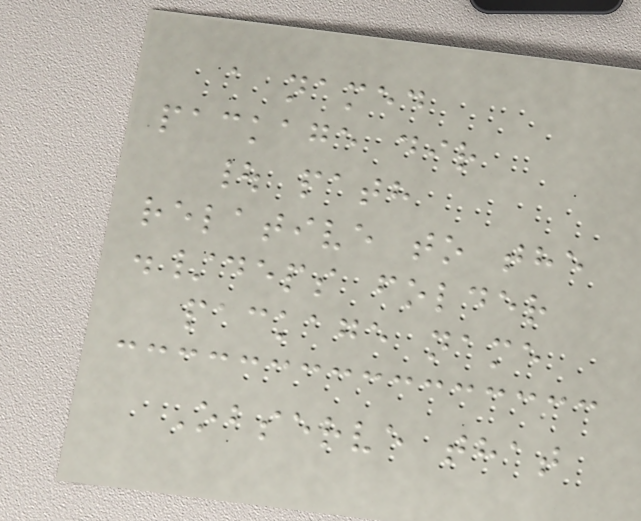a named
package dir
| path
relative to the
./deps folder
package name
Observe that
